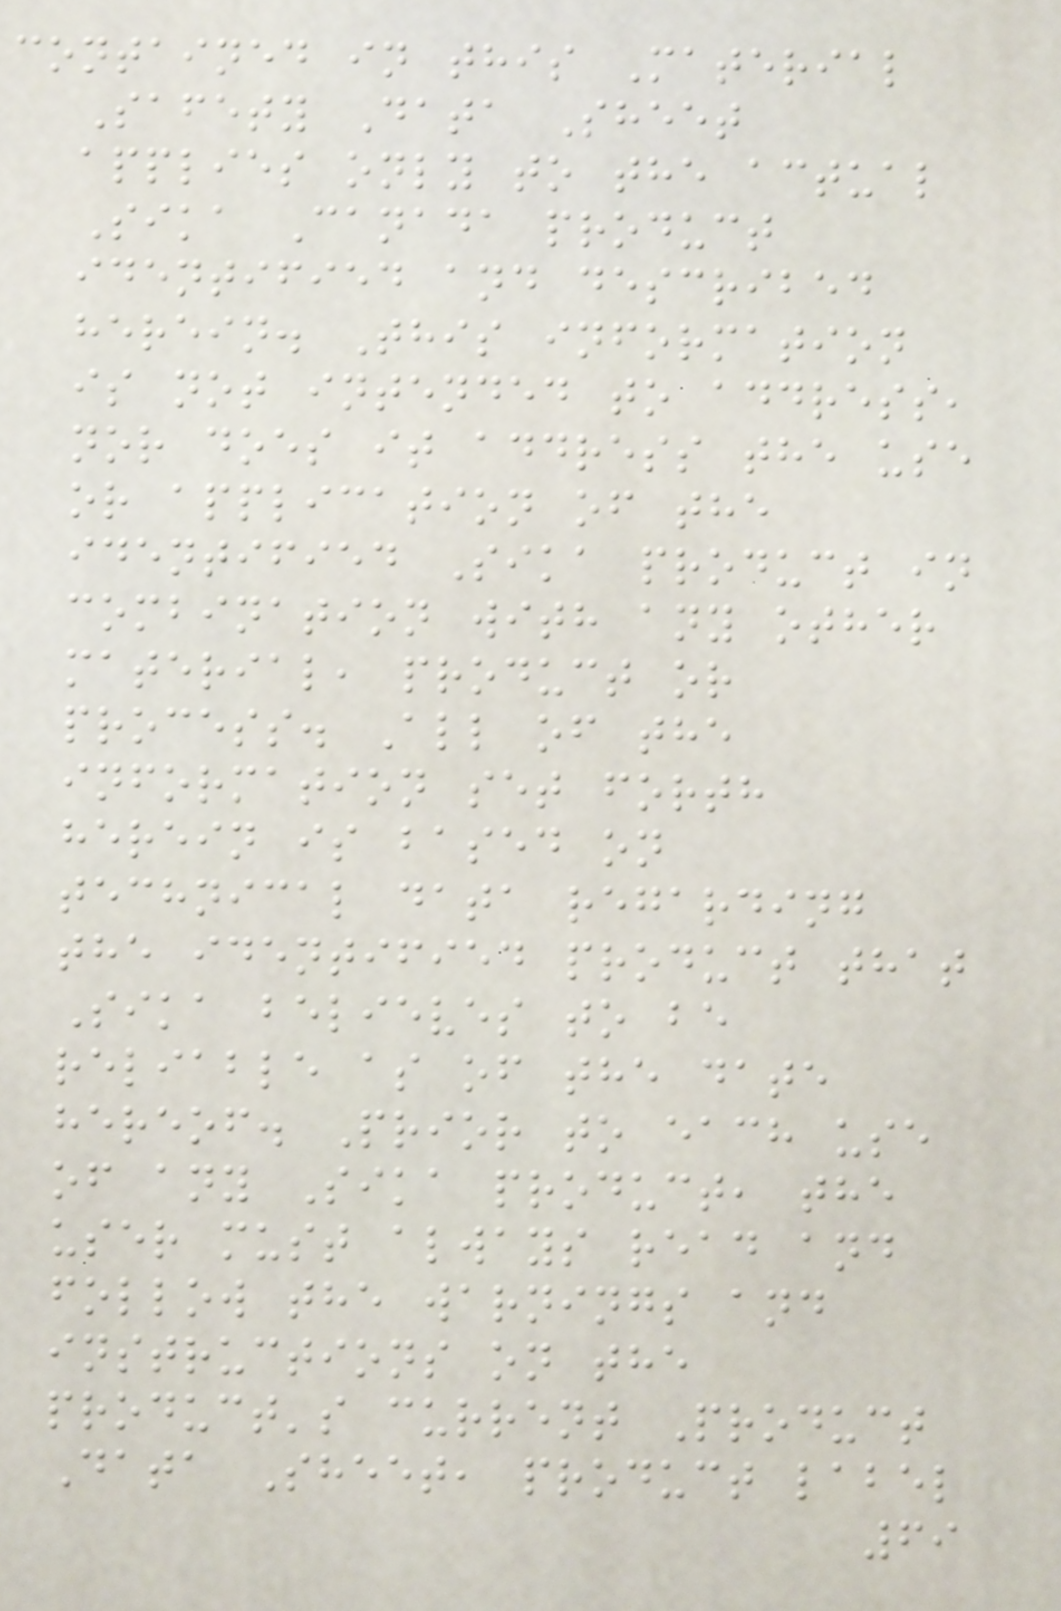contained in this Material
Safety Data Sheet
applies only to the actual
Sika Canada product
identified and described
herein. This information
is not intended to address,
nor does it address the use
or application of the
identified Sika product in
combination with any other
material, product or
process. All of the
information set forth
herein is based on
technical data regarding
the identified product that
Sika believes to be
reliable as of the date
hereof. Prior to each use
of any Sika product, the
user must always read and
follow the warnings and
instructions on the
product's current Product
Data Sheet, product label
69
